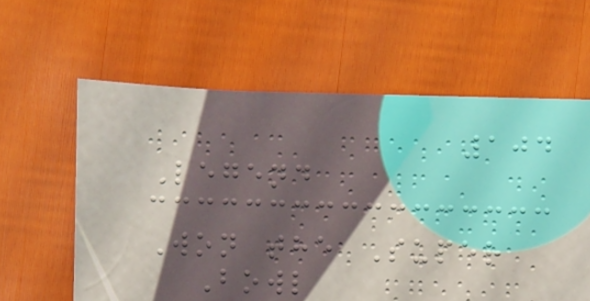104
Legend
Won the Super
Bowl
